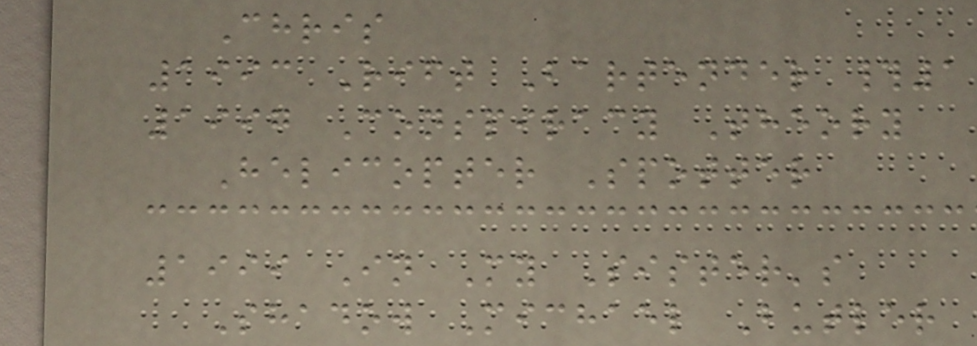Chris
1993 Rift Bartender #1
1997 Conspiracy Theory
Helicopter Spotter
1999 In My Sister's
Shadow Michael Butler
